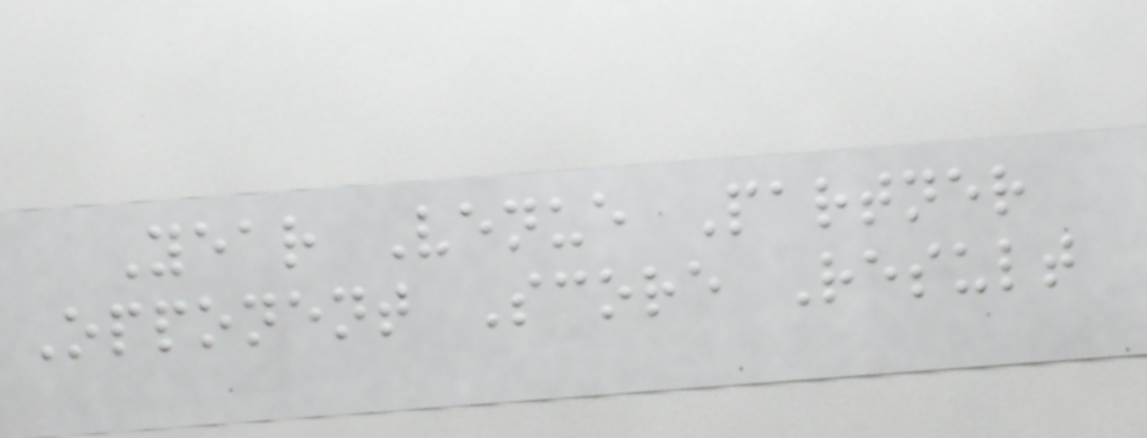Year Venue Partner
Opponent Score Result
